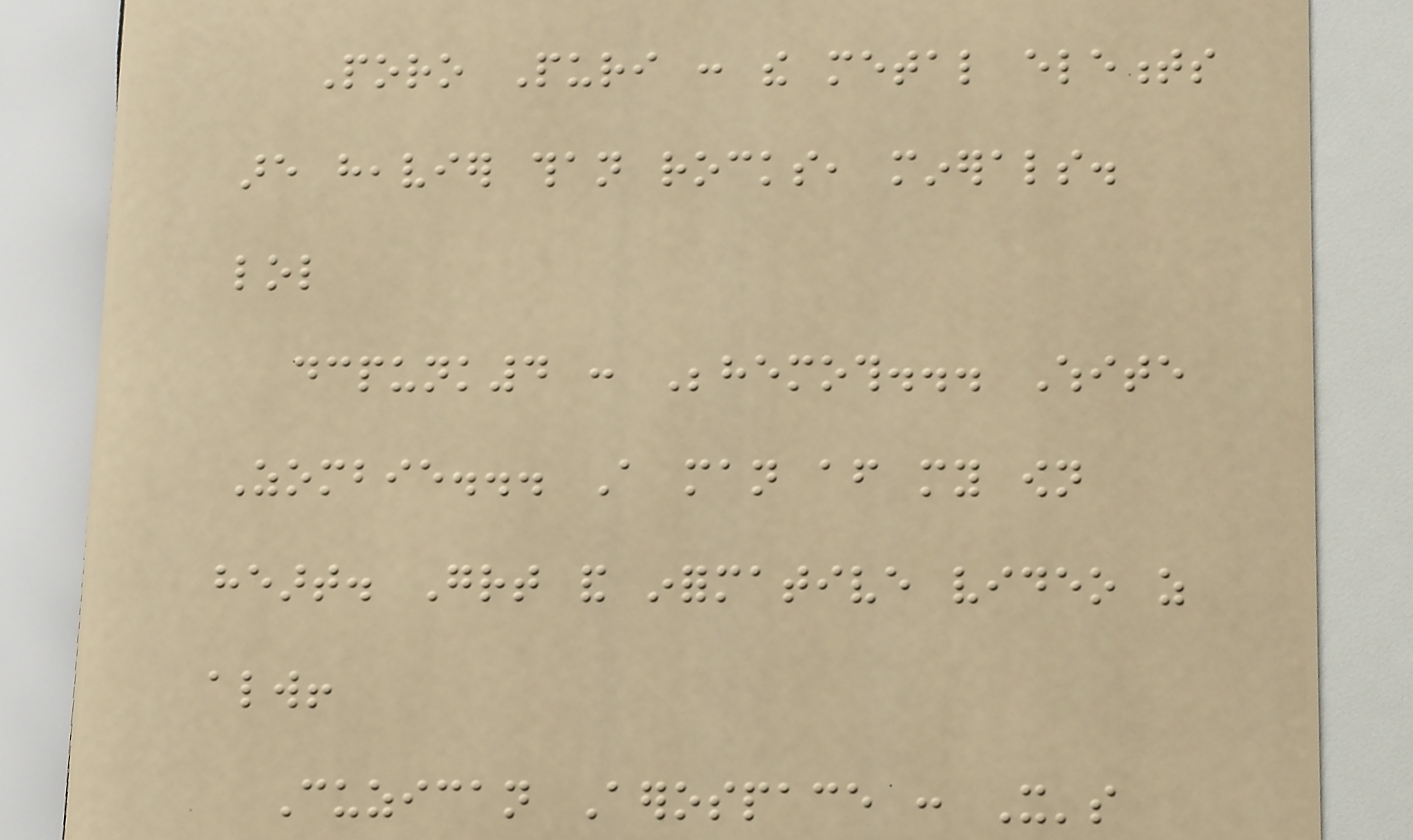Poro Puri : the metal elements
are heavier than rocks, minerals.
lol
dcpunk4 : Behemoth... White
Zombie... A man after my own
heart. Great and informative video as
always!
Cuzican Aerospace : It's
